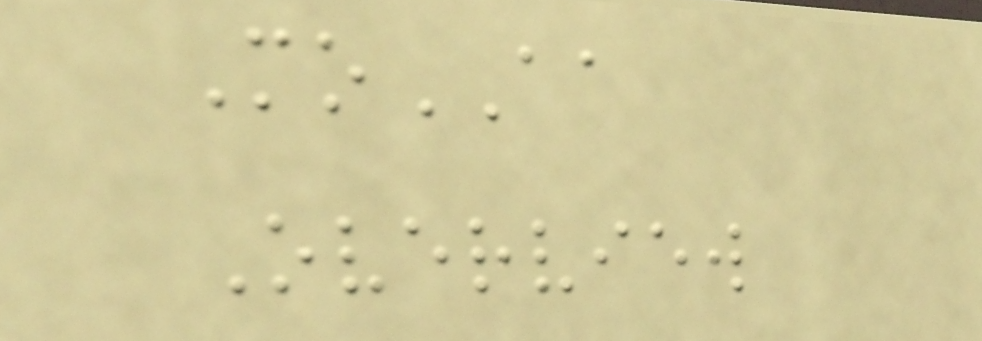MoAA
Overview
